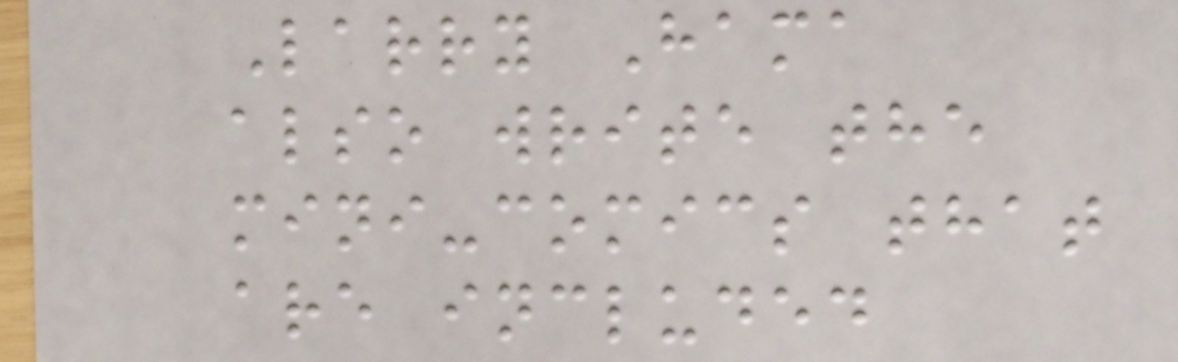Larry Hama
also write the
mini-comics that
are included
